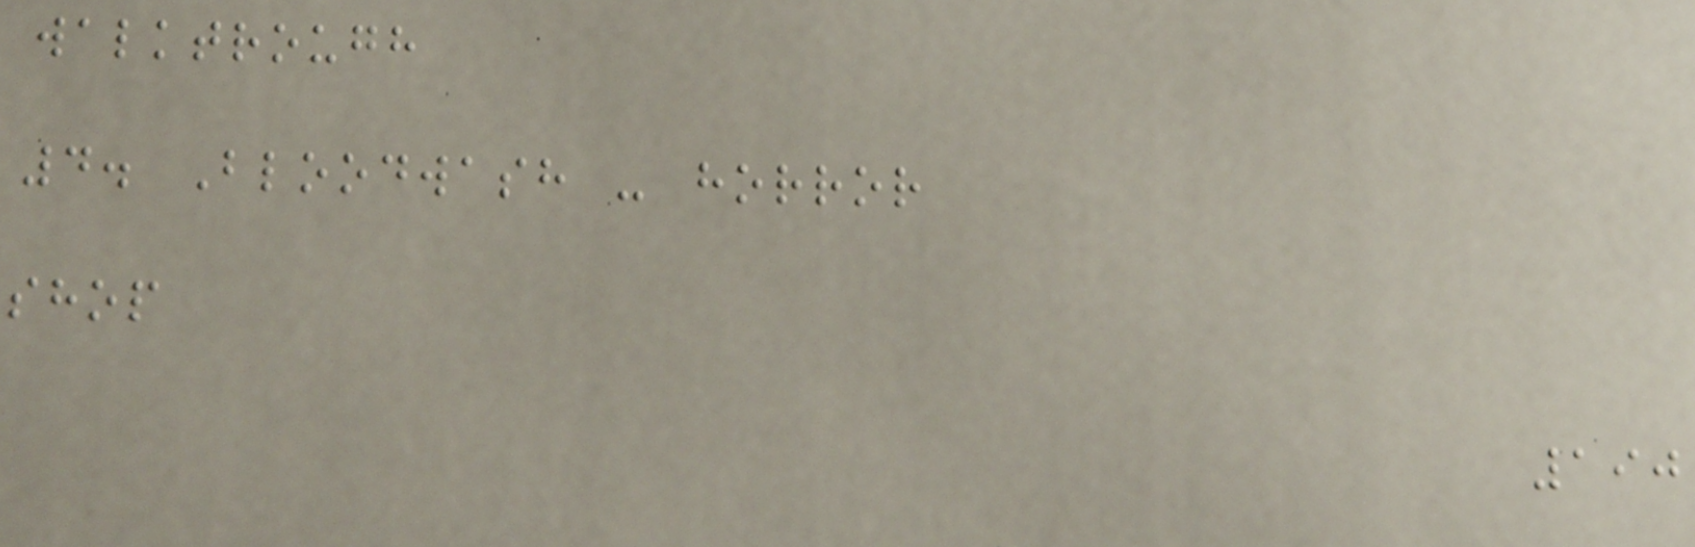walktrough
4. Bloodwash - horror
shop
190
